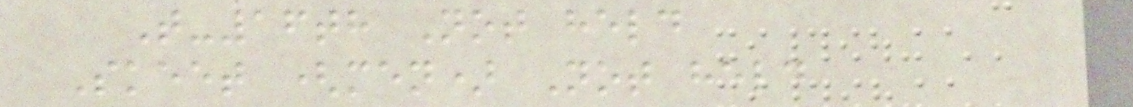T-16th Not held
Skeet (men) Not held
